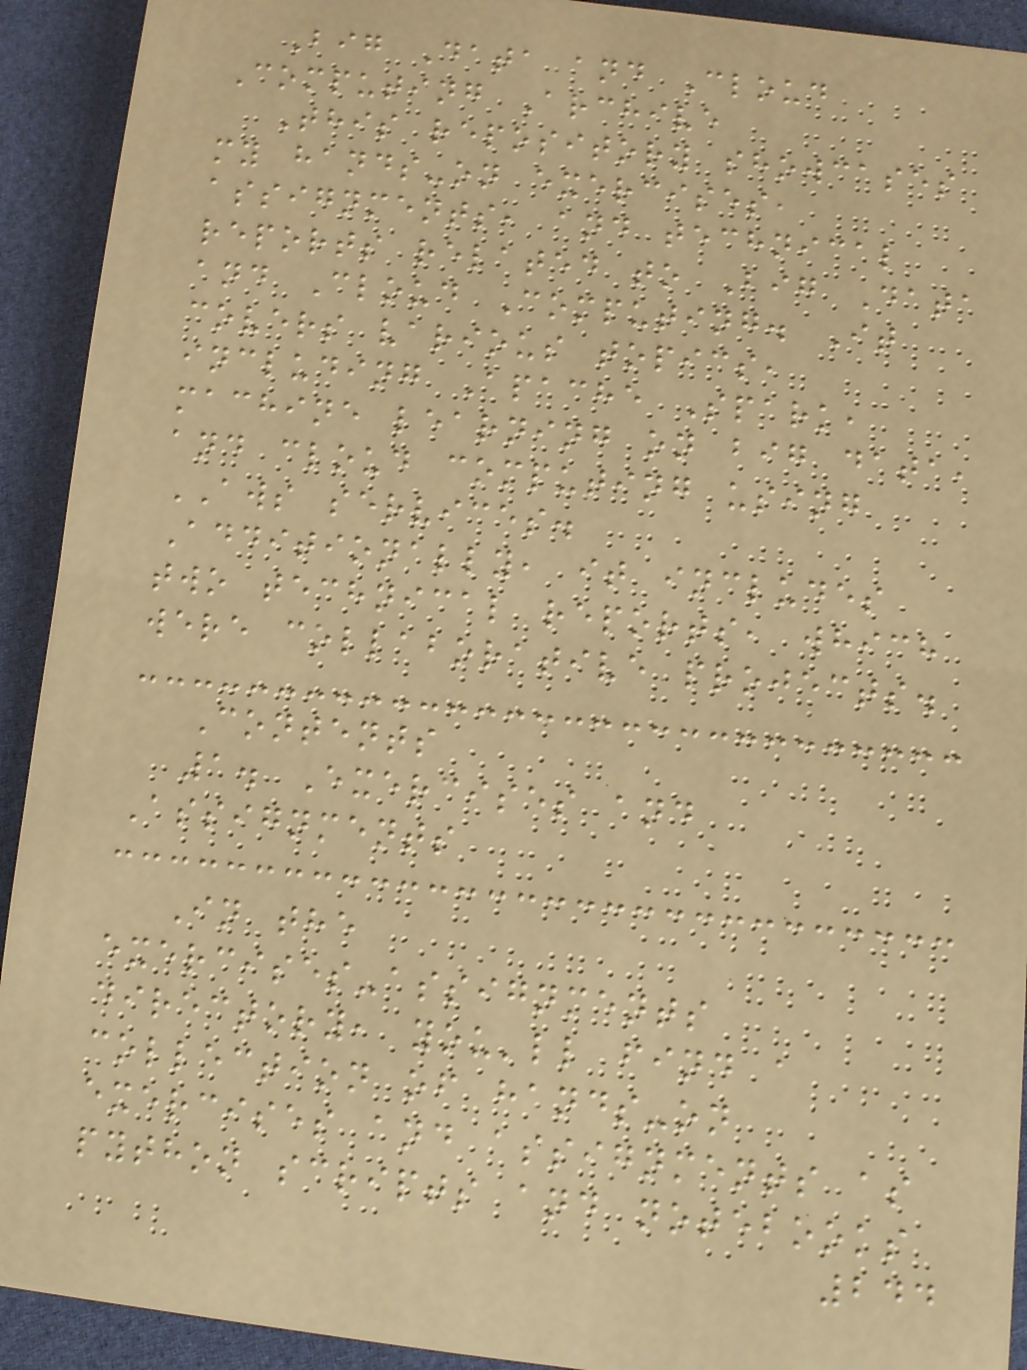Big Data and Cloud
Computing Archive
This repository showcases
my hands-on exercises,
assignments, and technical
reports related to Big Data
and Cloud Computing. It
covers various topics,
including Apache Spark,
machine learning on big data,
and cloud computing using
AWS services.
Additionally, it includes
two technical reports, which
were collaborative projects.
Contents
1. Exercises and
Assignments
In the
exercises-assignments
directory, you'll find a
collection of hands-on
exercises and assignments as
python scripts and notebooks
244
